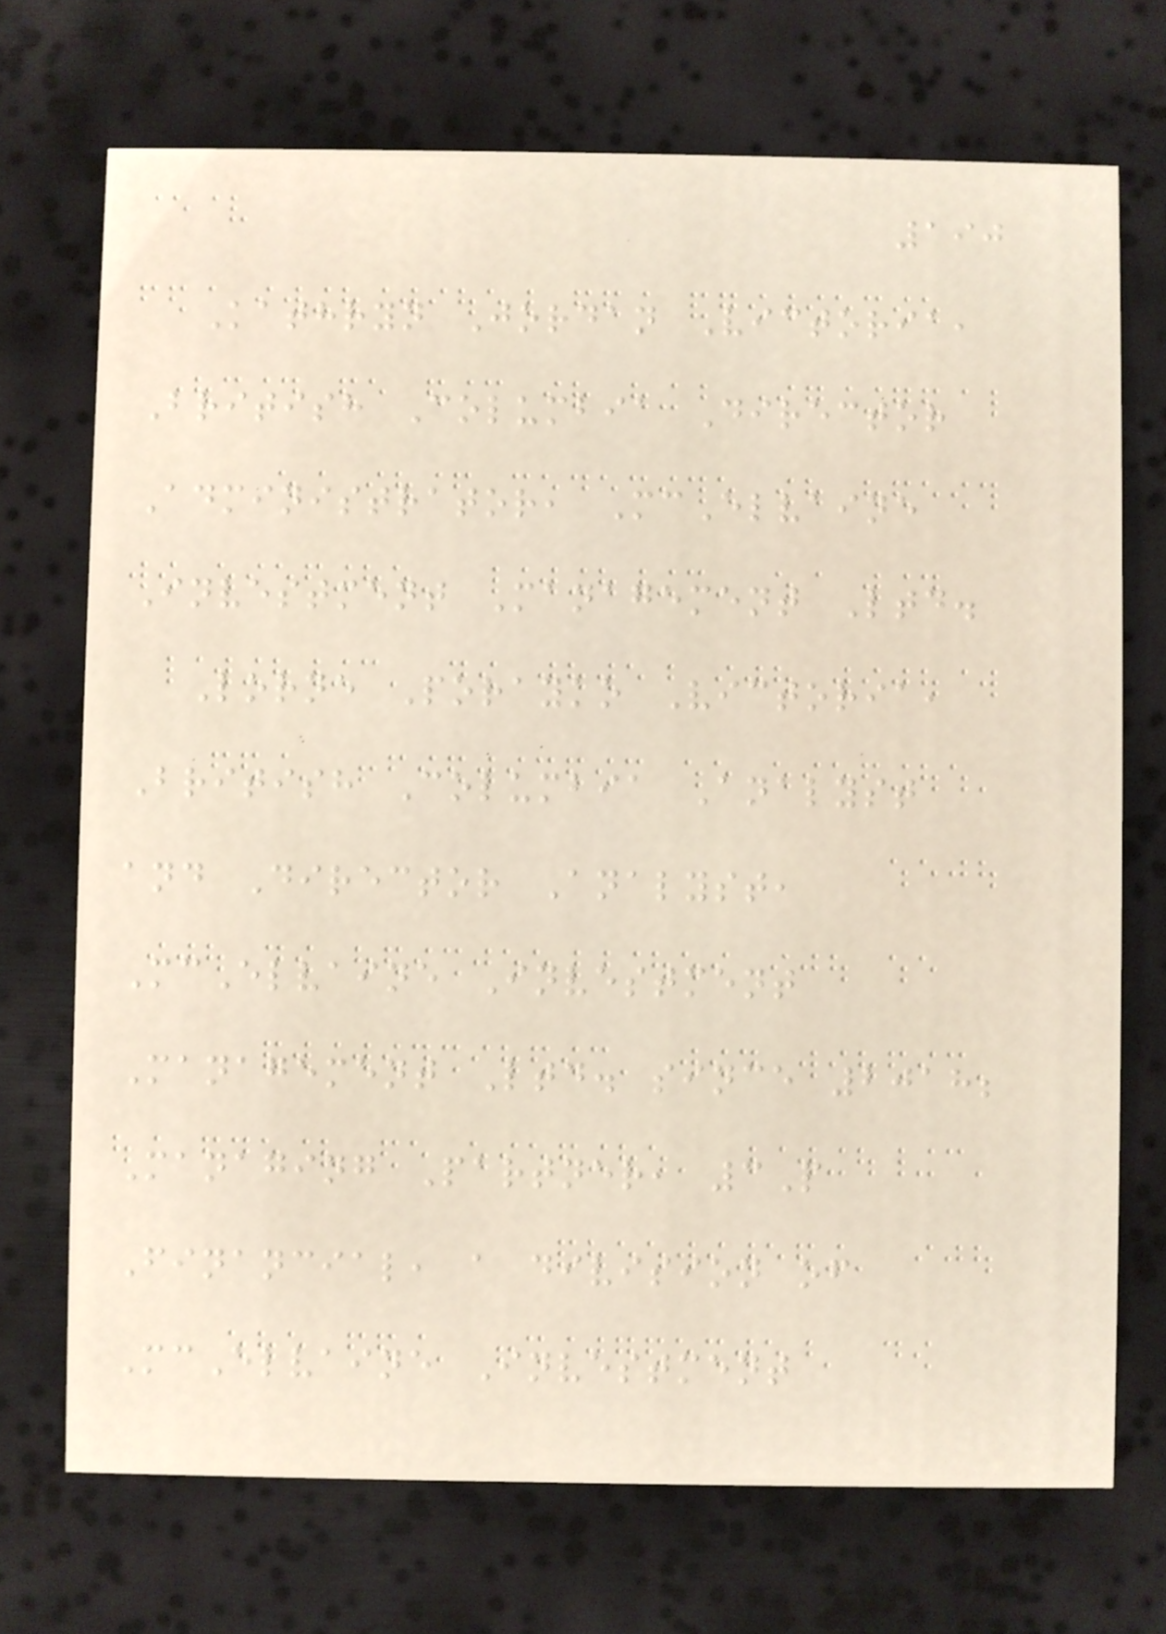190
Kathryn Jordan Victoria,
British Columbia Director
Administrator, McElvaine
Investment Management Ltd.
Lorne Porayko Victoria,
British Columbia Analyst
and Director Analyst,
McElvaine Investment
Management Ltd. since 2018;
Managing Partner, 3P
Financial, a division of
McElvaine Investment
